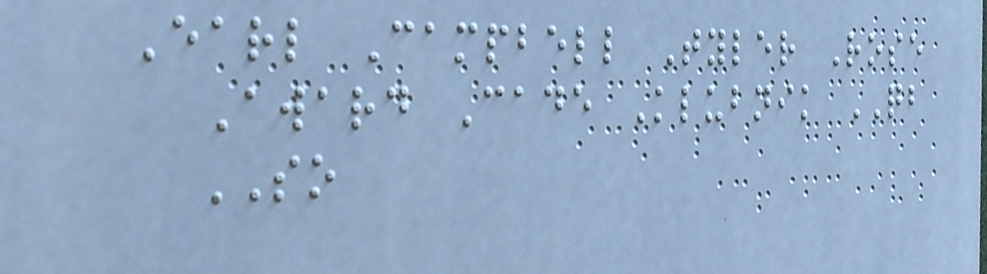Earl Campbell Tyler Rose
Award Cade Klubnik QB
SO
